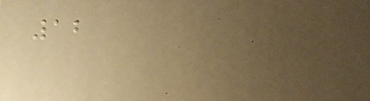12
